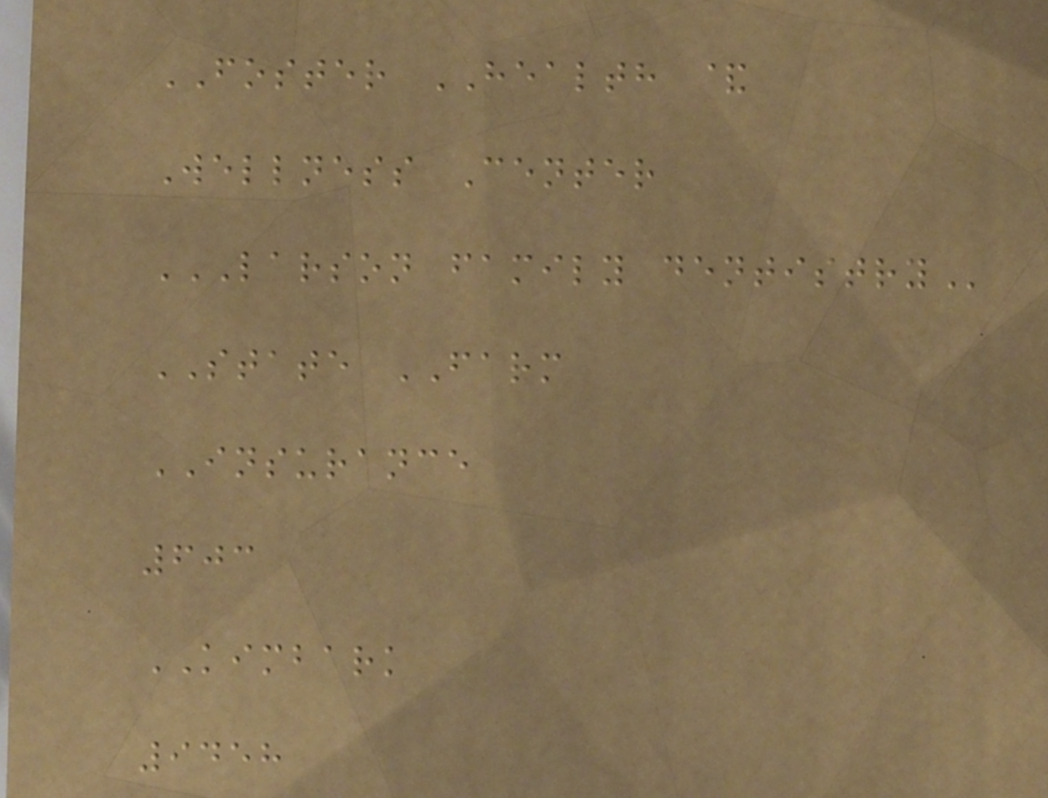FOSTER HEALTH &
Wellness Center
LARSON FAMILY DENTISTRY
STATE FARM
INSURANCE
603
KIMBARK
9458
